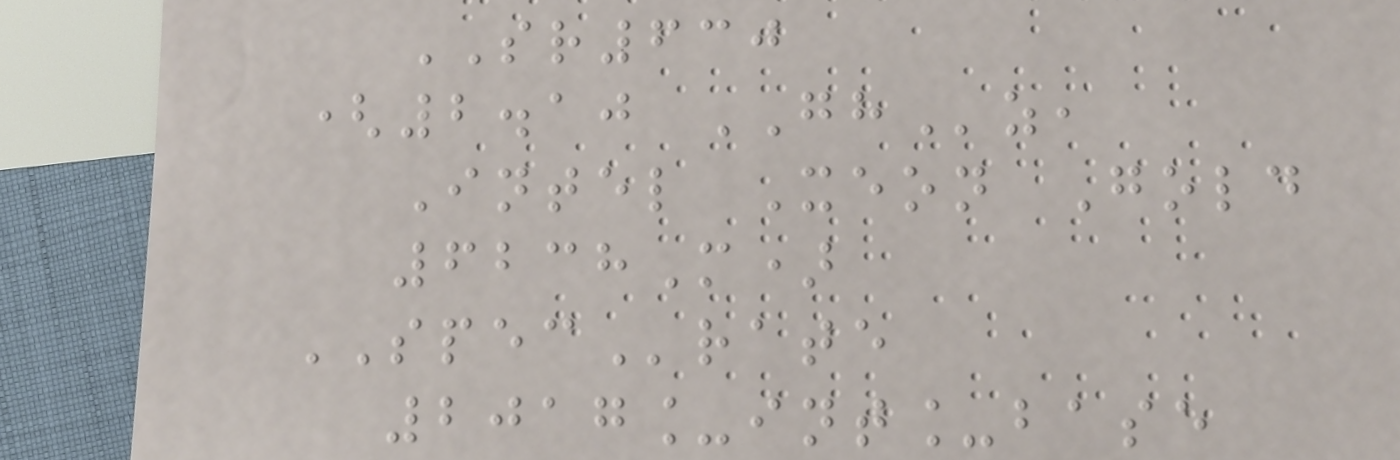SR630
(2.10 GHz,
Intel Xeon Gold
6238M)
SPECrate
2017_int_base
